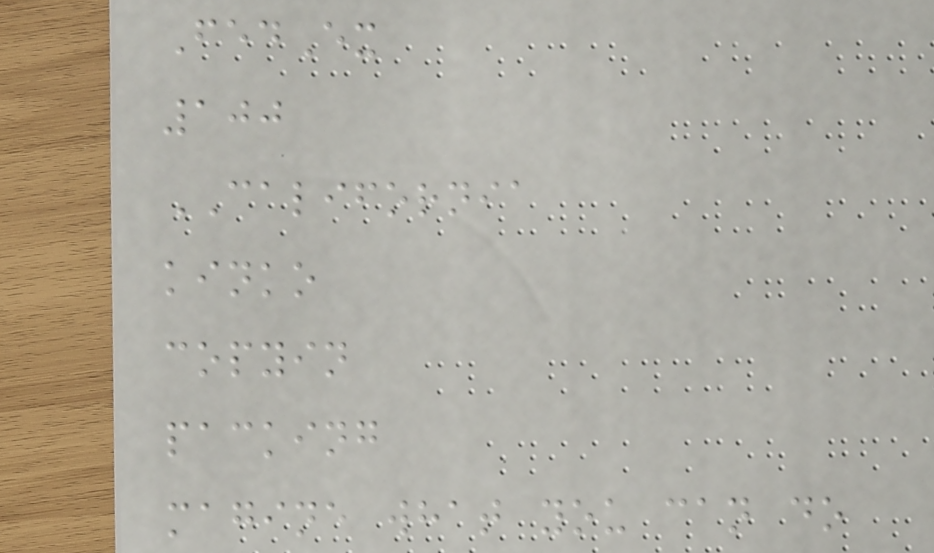FedEx
100
CALIFORNIA
kinko
copyin
packing
magine what you can do
